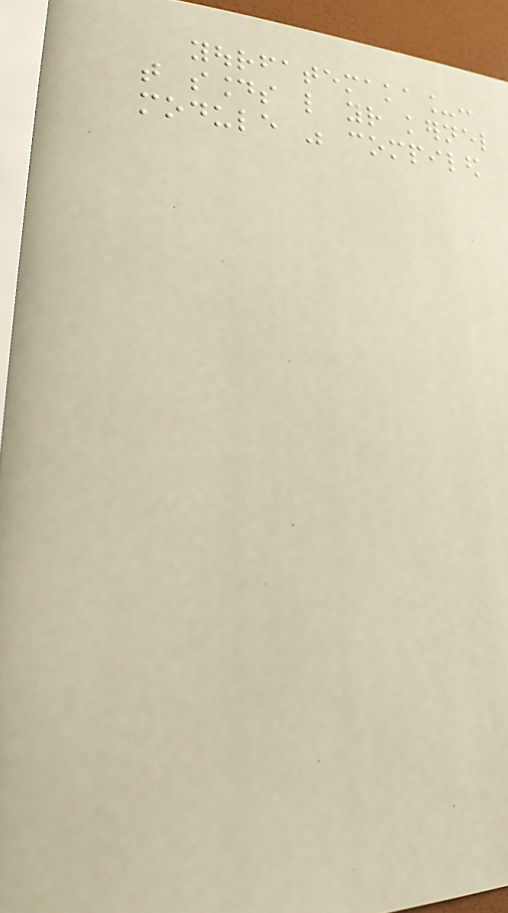yourfatemaka_:
that sounds like your kernel
module was compiled
